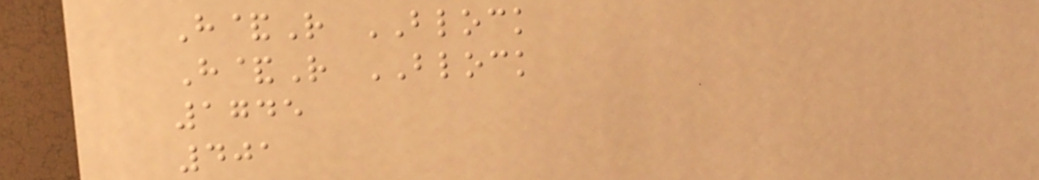H&R BLOCK
H&R BLOCK
1745
401
